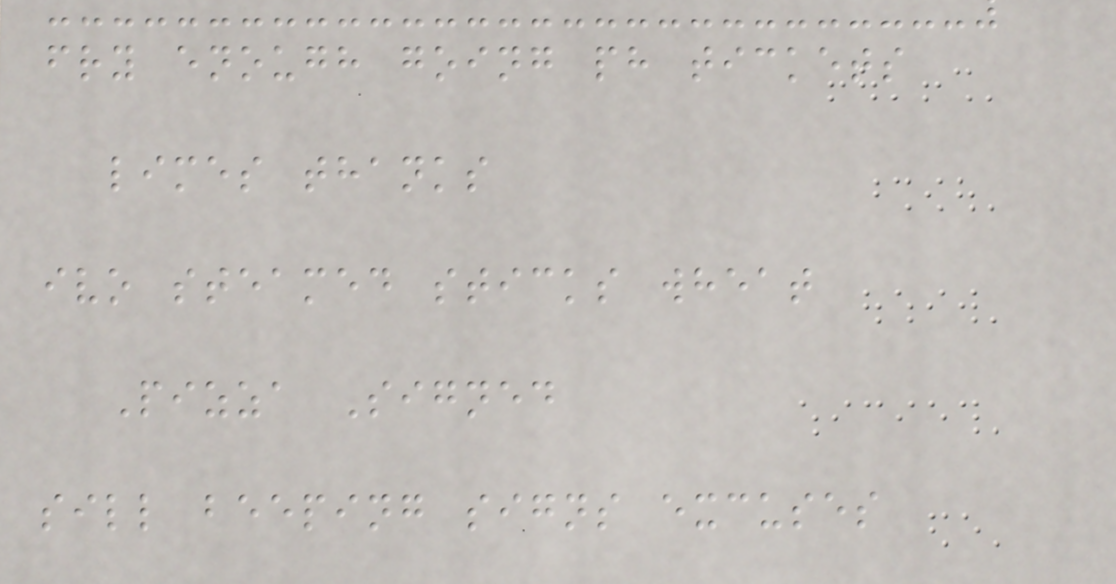fry enough going ph tickets
limes thanks
ivo steamed sticks wheat
Pizza Signed
sill beeping signs excuses
